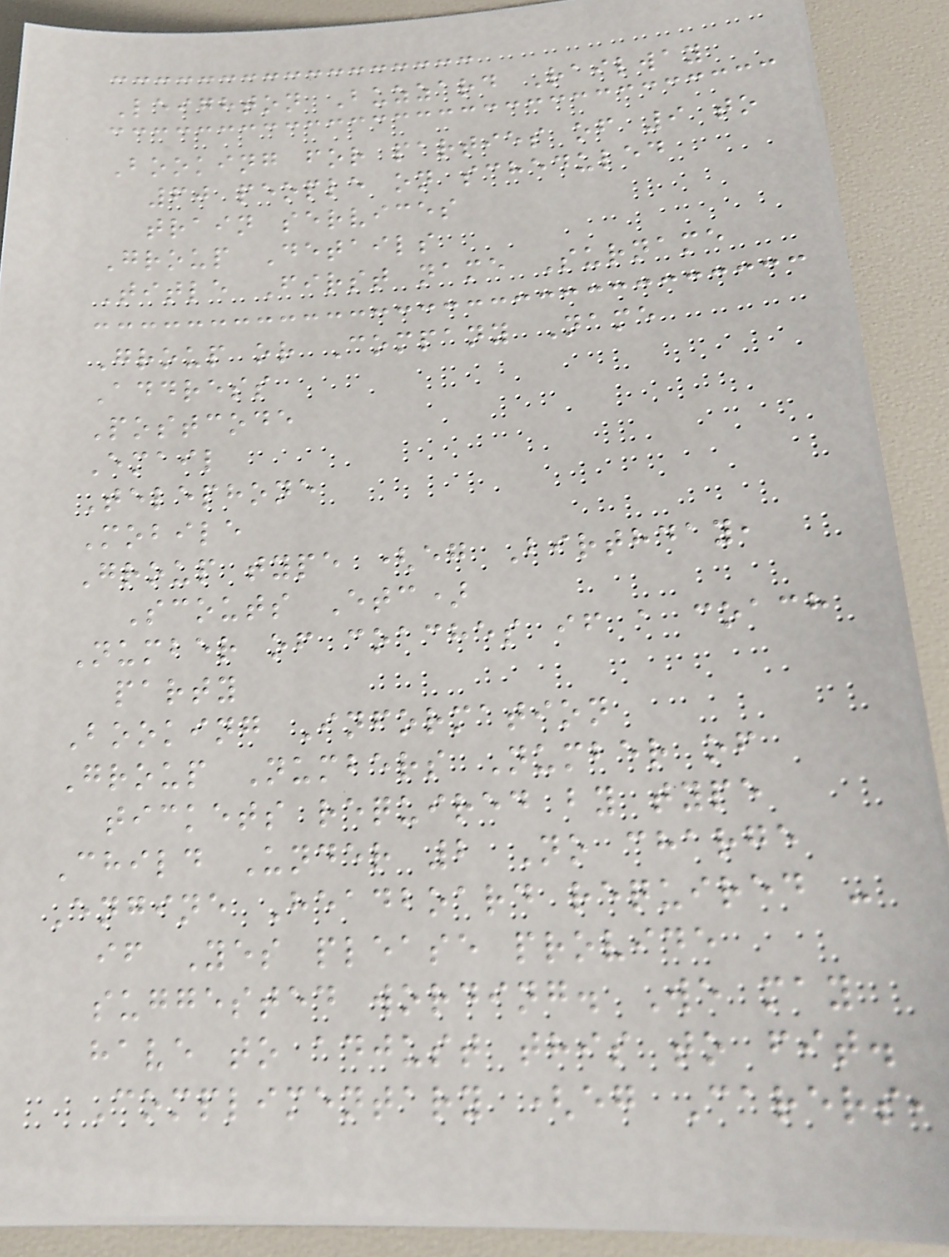Leighton Buzzard Railway
Booking for parties of 9 to
60 people on scheduled
train services
Group Details
Title First name Surname
Group or Company Name
Address
Postcode
Email
Telephone
Mobile
Group type (eg Birthday,
Scouts Etc)
Number of coaches if a coach
party
Booking Information
Group Numbers Number of
tickets required by type
Child Under 2 No charge
Engine Headboard required -
if Yes please provide
suggested wording. We may
have to adjust this to fit.
Complimentary (eg Carers,
